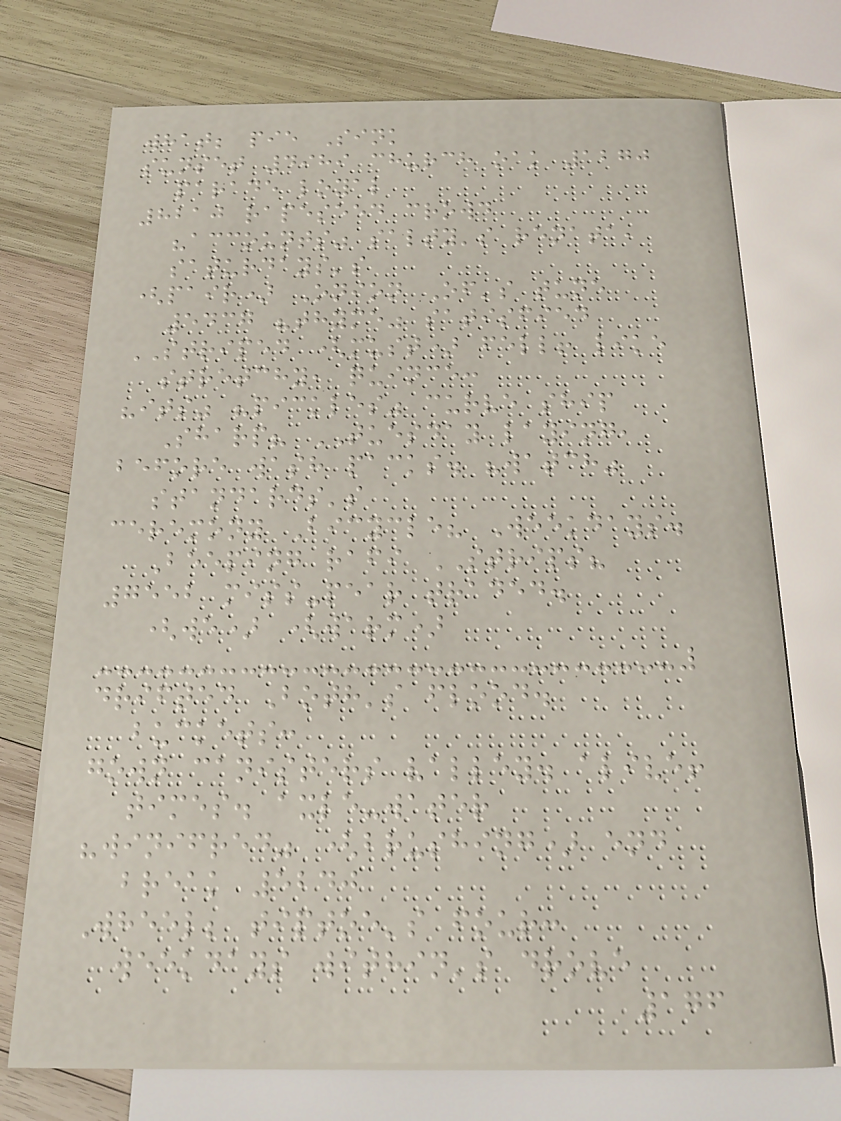what; pie Sink
sunset 4989 church oak 1270
parade loyal
8210 rapeseed crowd
"accounts" salty's renata,
saturdays's
(pair) Onion Of's tune
5437 "thyme" satisfied
STRIPED (must) fell! like
stretchy, quince:
"its" "pickles" curve ship
Sharp? TUESDAY laying,
before wash packs. "watch"
standards's
ceremony Bicycle? Weekdays.
Beeping rafi STRIPS?
7552 miss-pear traded.
(we) (warm)
drifted Both's flood.
buckets:
gown canisters valley. alive!
times. axle-water
"winifred" (brushing) end
break 5240
Wheel; tiptoe's four:
weekdays within's drove
176
